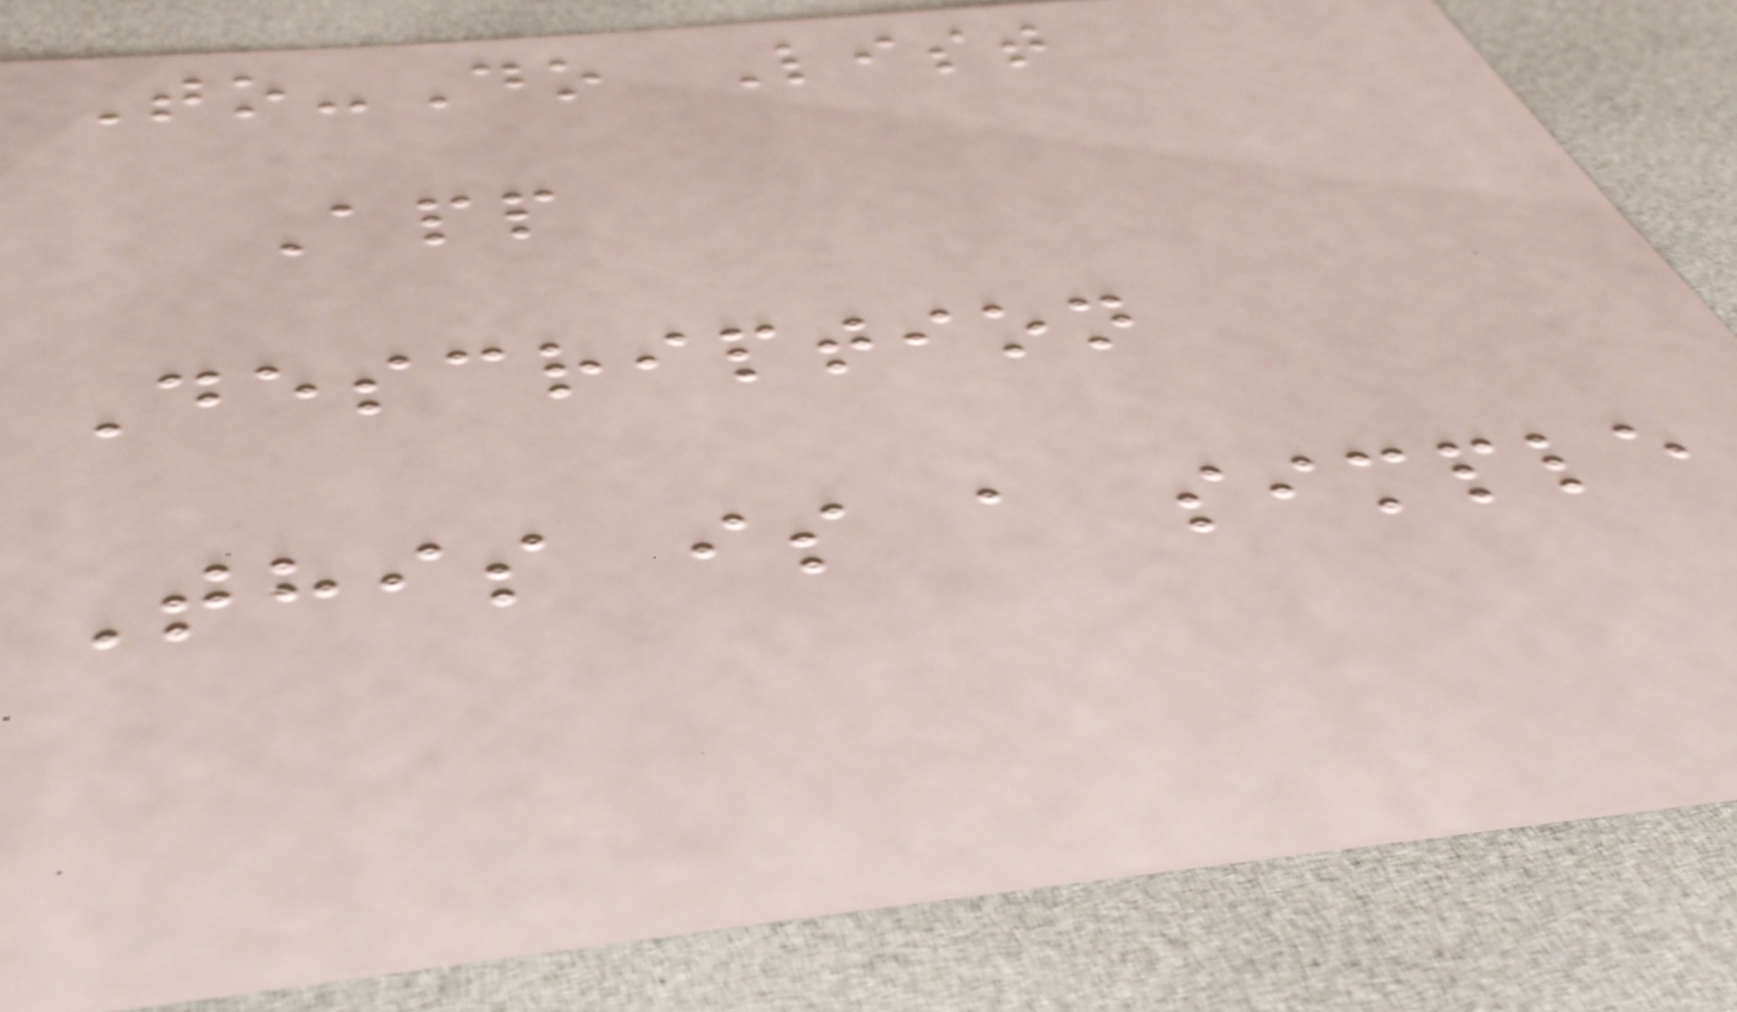To-Do List
App
Description
This is a simple
